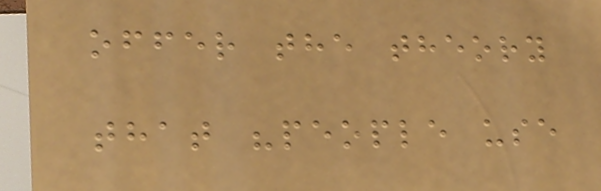offer the theory
that "people use
